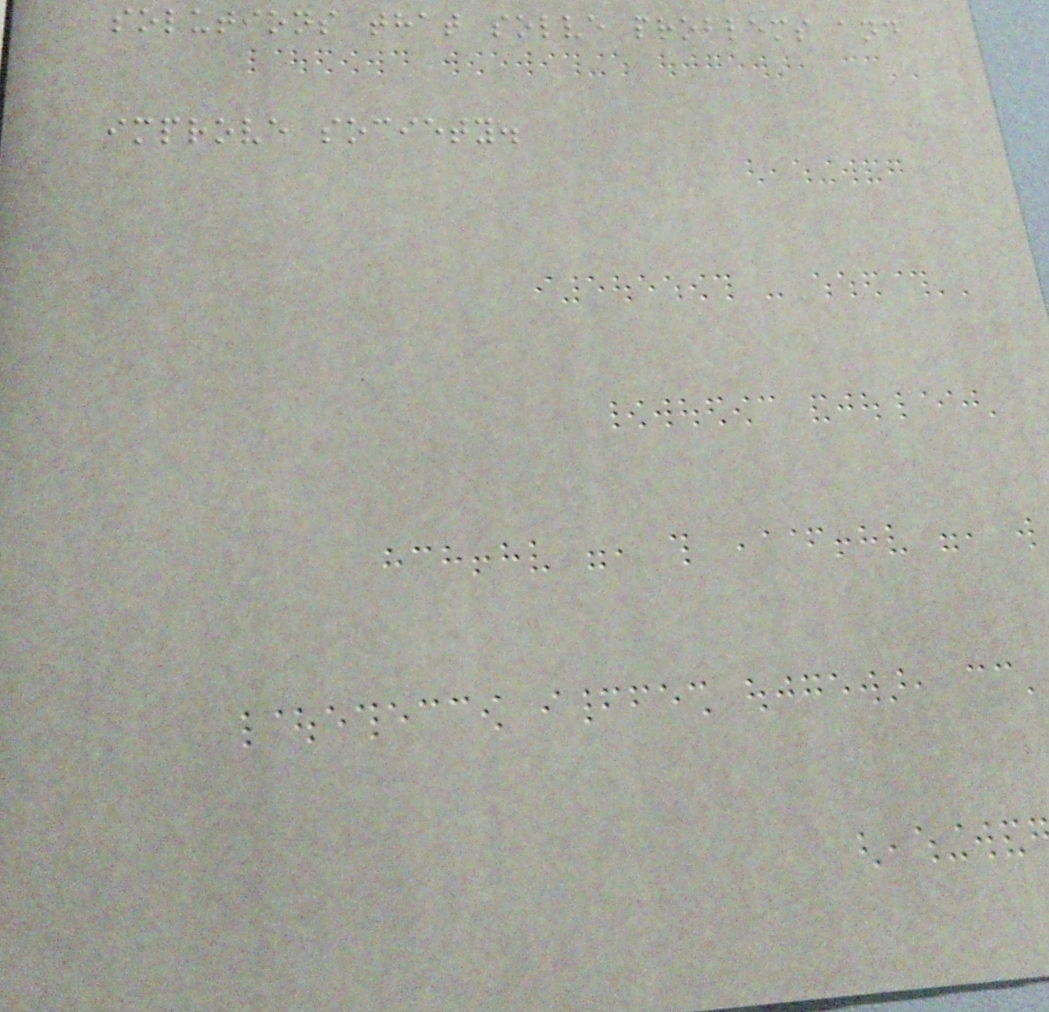solutions that solve problems and
improve society.
